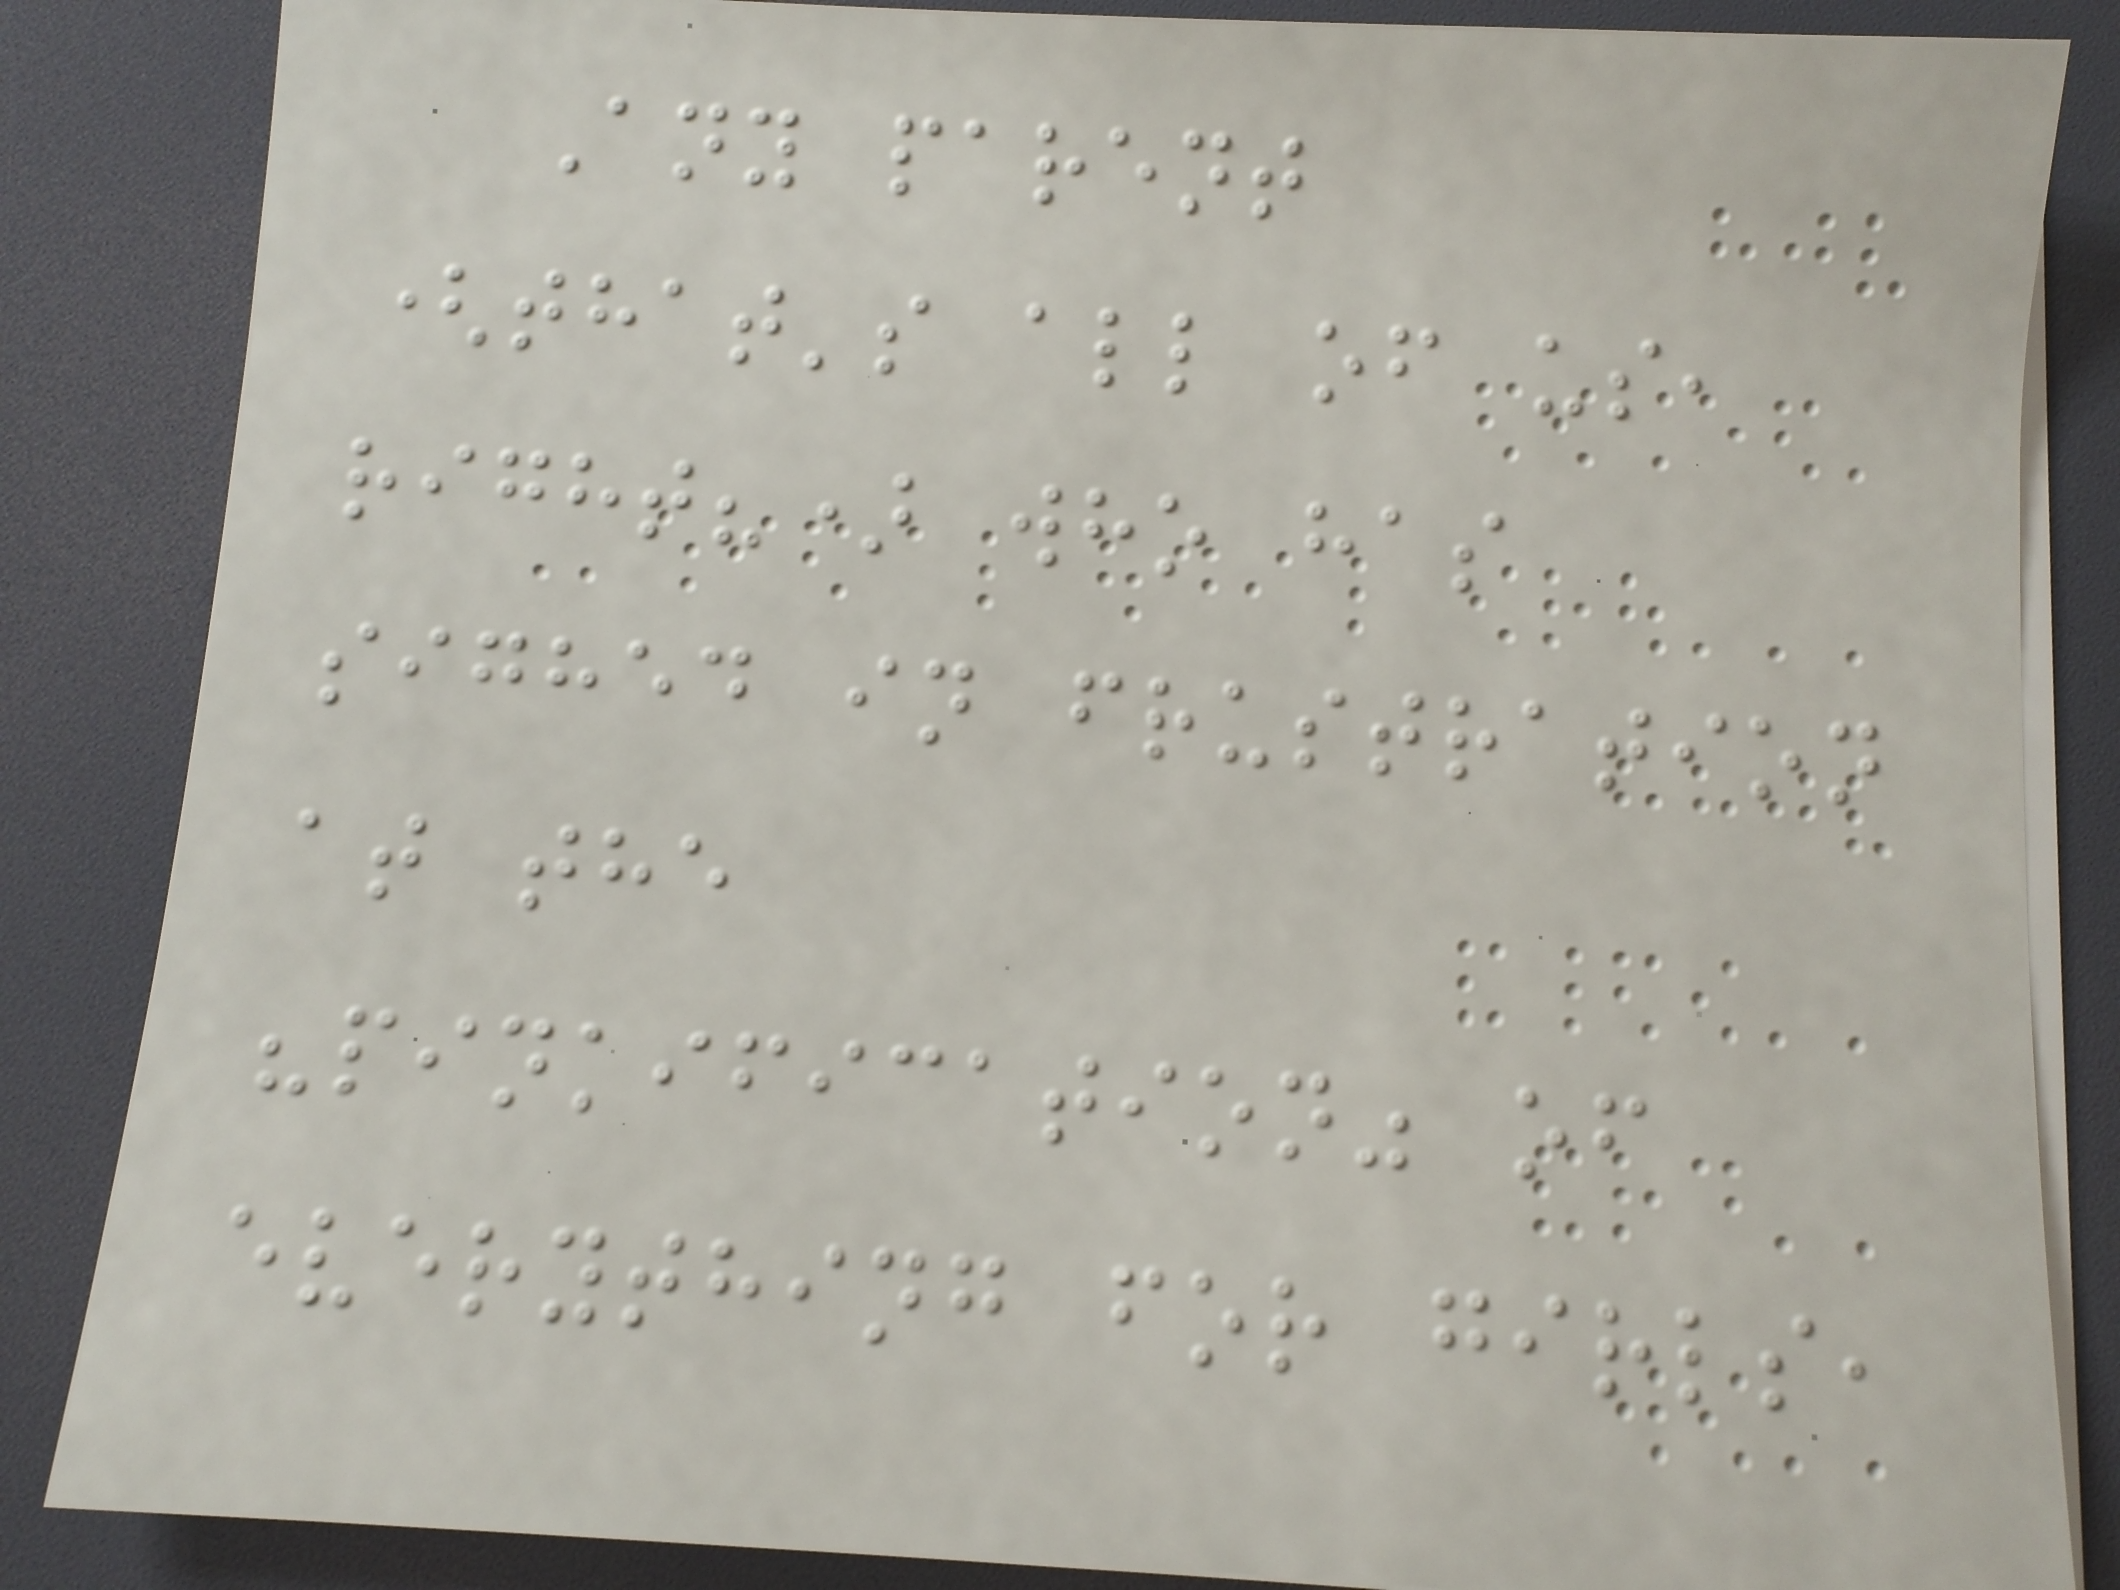Any parent
(that's all of us,
right?) who has
sighed in frustration
at the
"pinkification" of
everything for girls,
